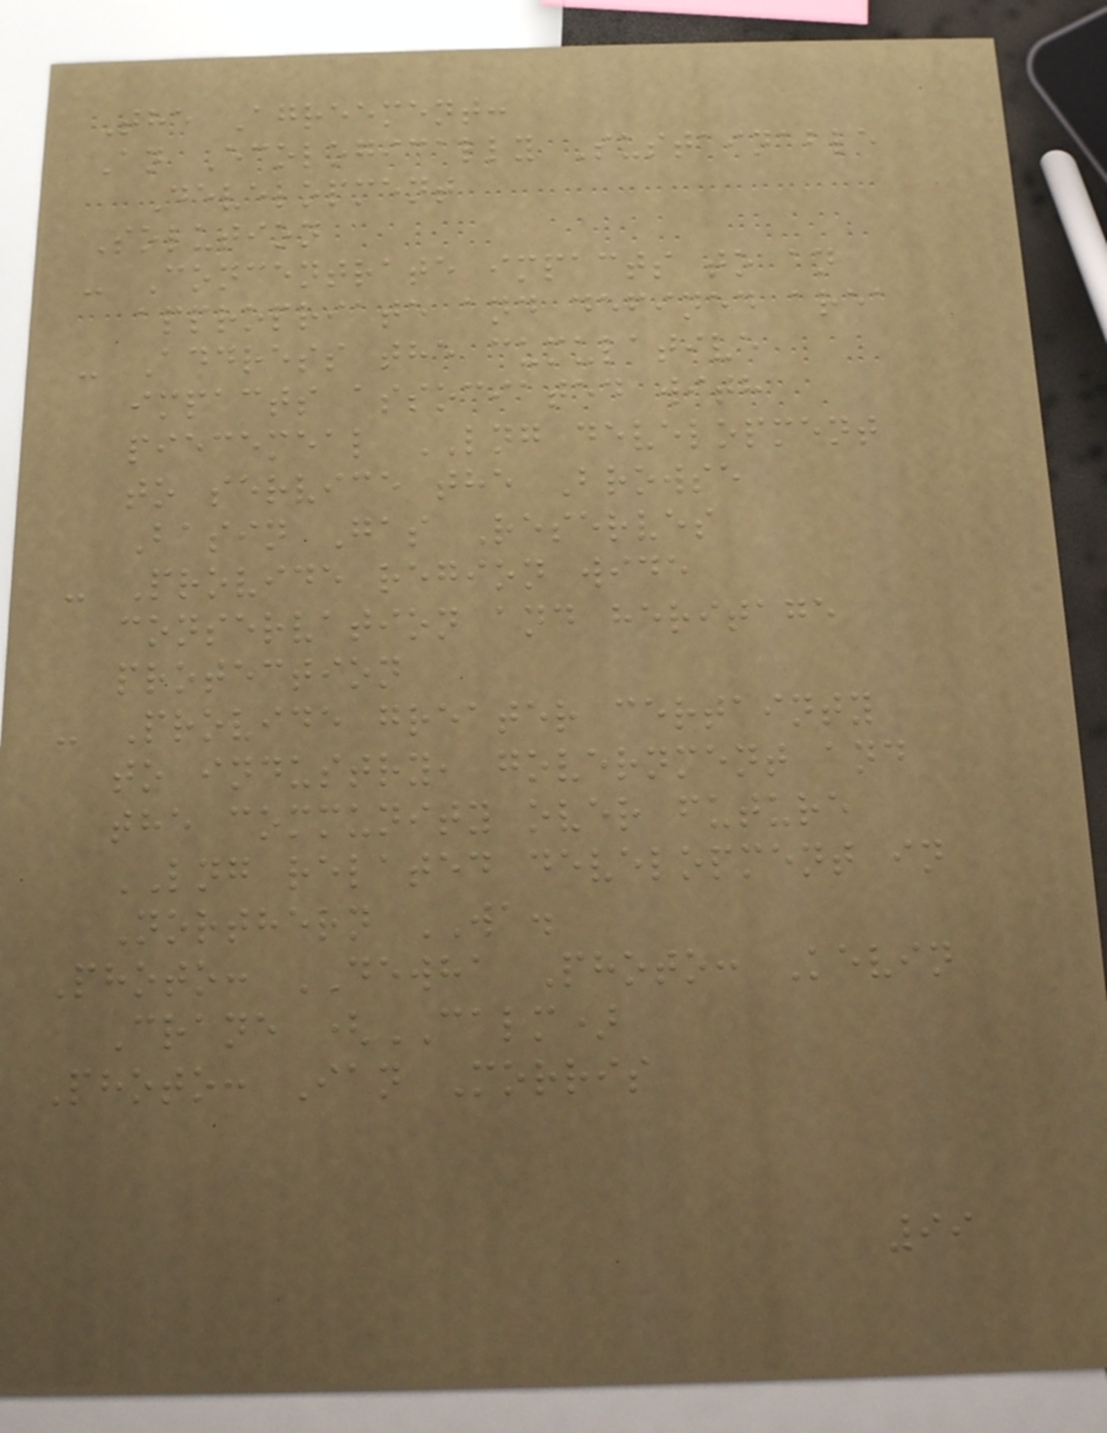The Agreement:
An Ecologically Sustainable
Development
Solution
- Concentrate impacts to an
appropriate and defined area
- Address the cumulative
impacts associated with
piecemeal LNG development
to service the Browse
Basin Gas Reserves
- Provide region wide
conservation and heritage
protection
- Provide greater certainty
to industry, government and
the community over future
LNG related development in
Northern WA.
Photo: DEWHA Photo: Kevin
Crane (CALM)
Photo: Ian Morris
99
